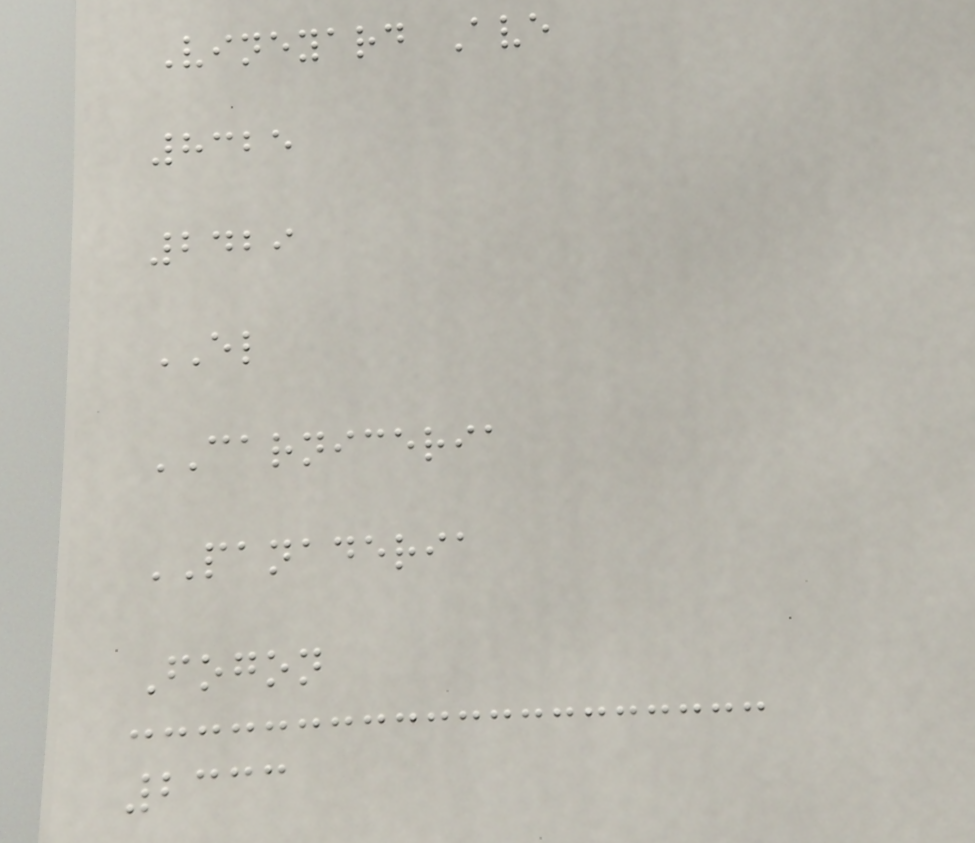Vineyard Ave
8325
2429
EL
CARNICERIA
PANADERIA
Fogon
2333
